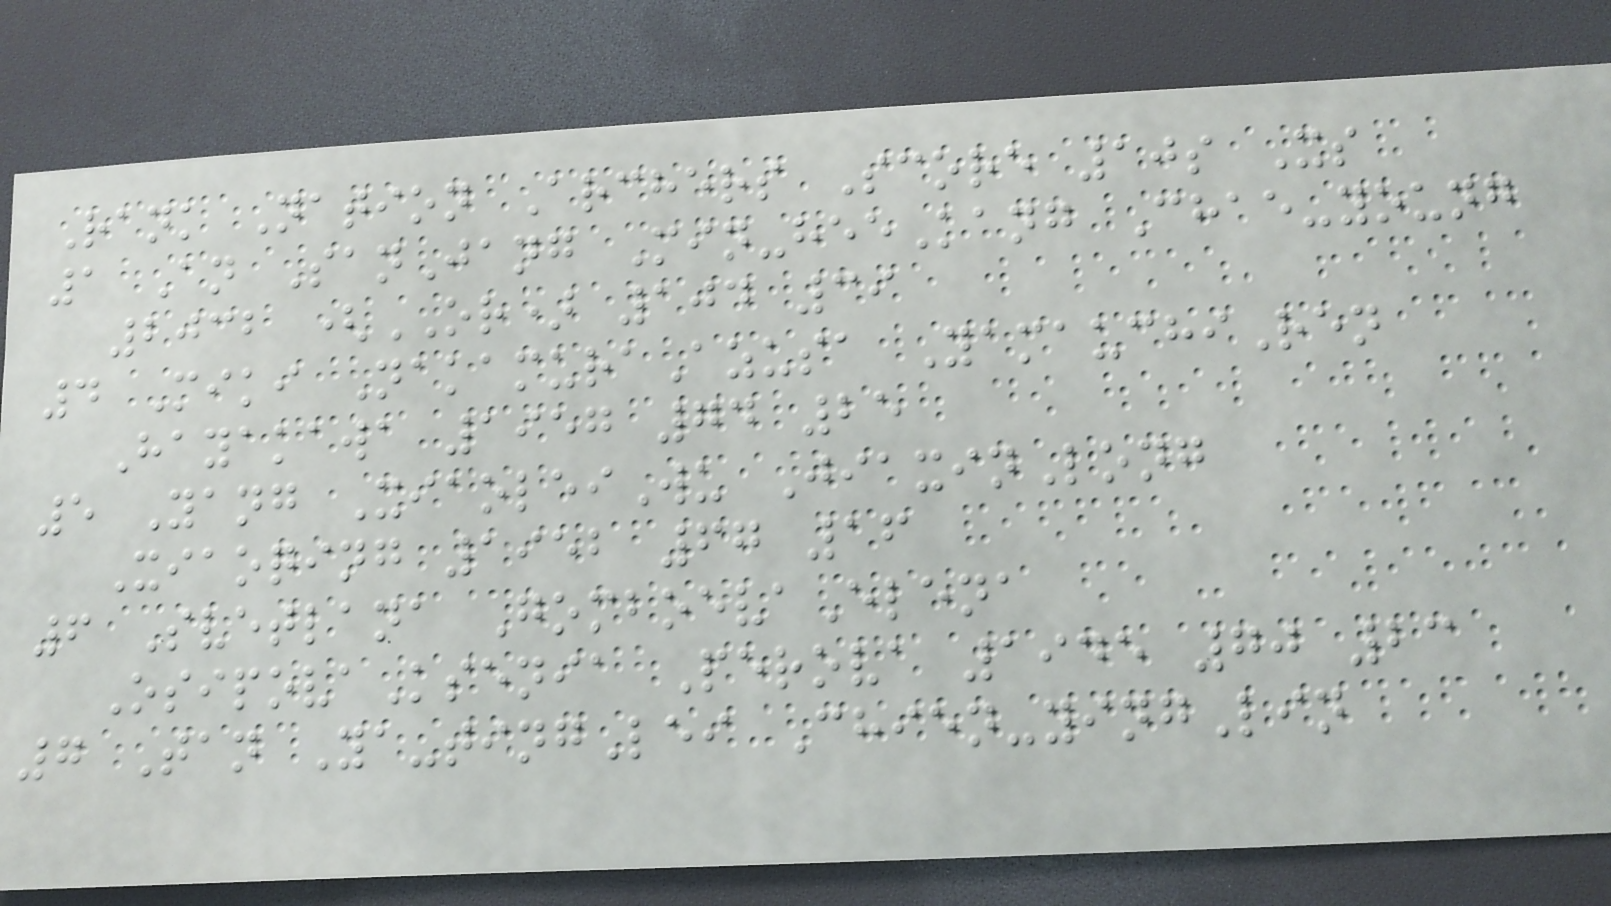Rank Nation Archers Score 10s Xs
1 An SanJang Min-heeKang Chae-young
2032 (OR) 104 39
4 Miki NakamuraAzusa YamauchiRen
Hayakawa 1957 74 25
5 Yang XiaoleiWu JiaxinLong
Xiaoqing 1952 67 16
6 Svetlana GomboevaElena
OsipovaKsenia Perova 1945 70 23
7 Tan Ya-tingLei Chien-yingLin
